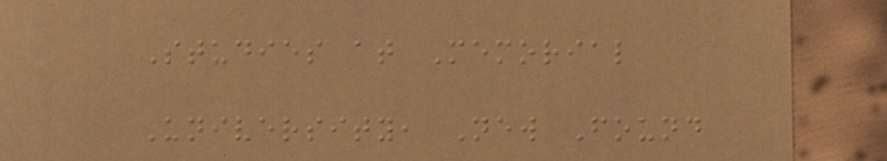Studies at Memorial
University, New Found
